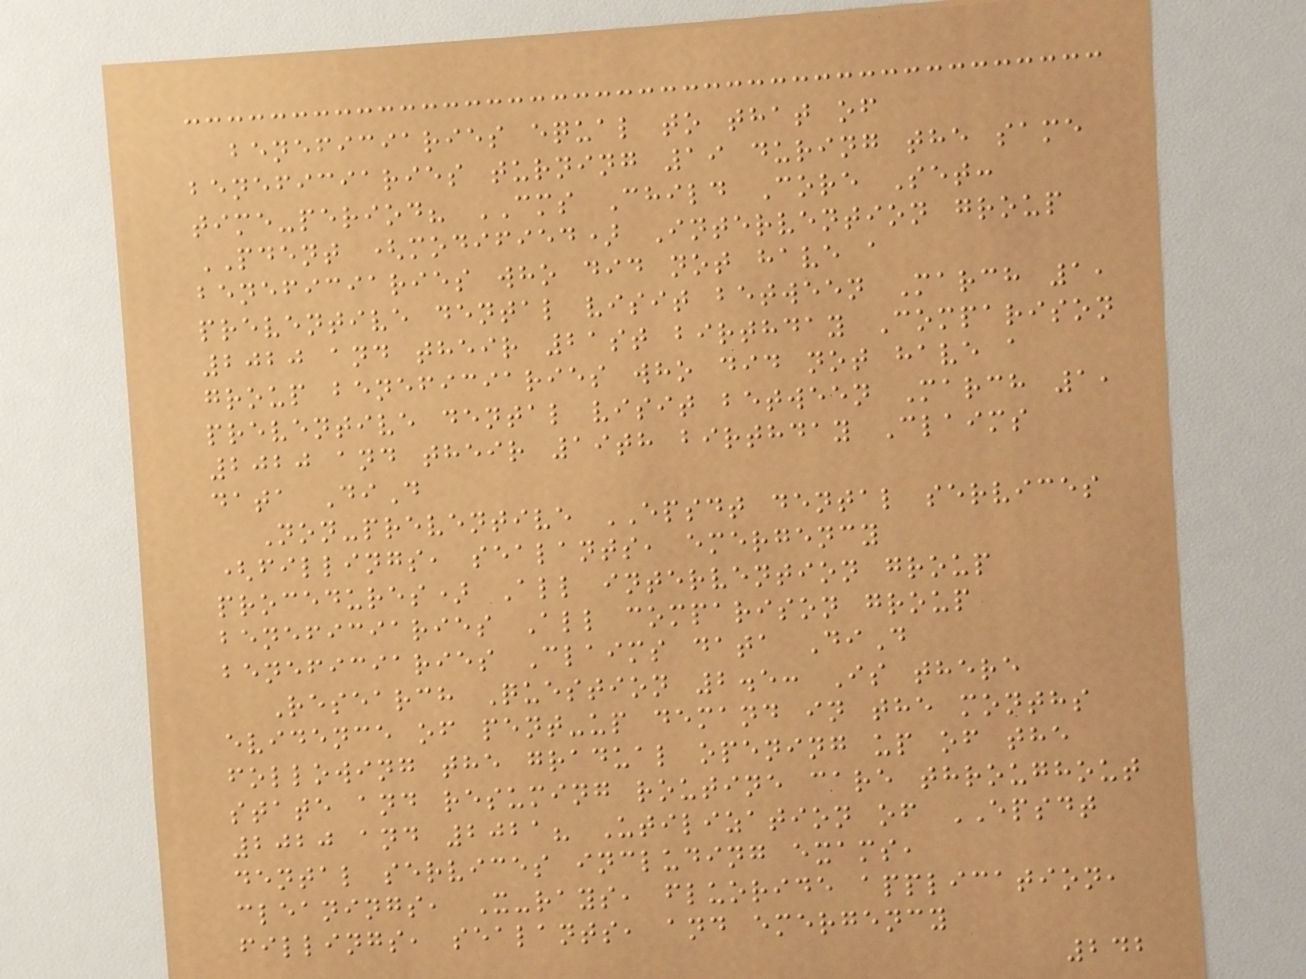beneficiaries equal to that of
beneficiaries turning 19 during the same
time-period? CMS Child Core Set:
PDENT (modified) Intervention group
beneficiaries who did not have a
preventive dental visit between March 1,
2020 and their 21st birthday Comparison
group beneficiaries who did not have a
preventive dental visit between March 1,
2020 and their 19th birthday Claims
data DiD
Non-preventive EPSDT dental services
(fillings, sealants, emergency
procedures) All intervention group
beneficiaries All comparison group
beneficiaries Claims data DiD
Research Question 2.5: Is there
evidence of pent-up demand in the months
following the gradual opening up of the
state and resuming routine care throughout
2020 and 2021? Utilization of EPSDT
dental services including exams,
cleanings, X-rays, fluoride application,
fillings, sealants, and emergency
242
